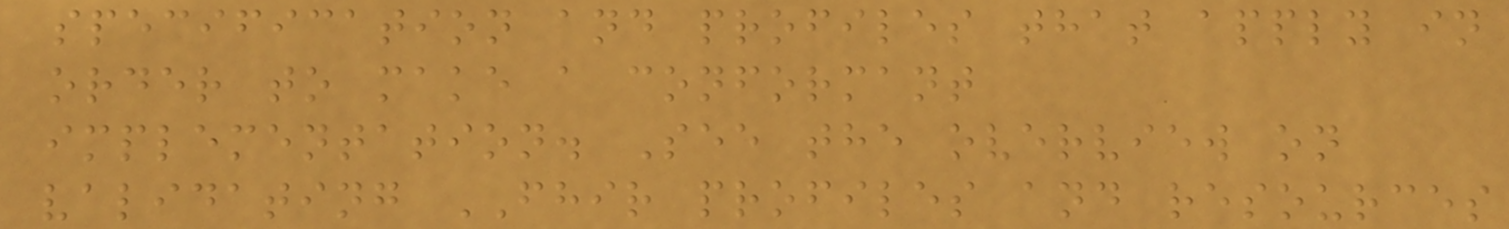specification and profiles that apply in
order to make a conformant
implementation. See the overview on
validating FHIR profiles and resources
